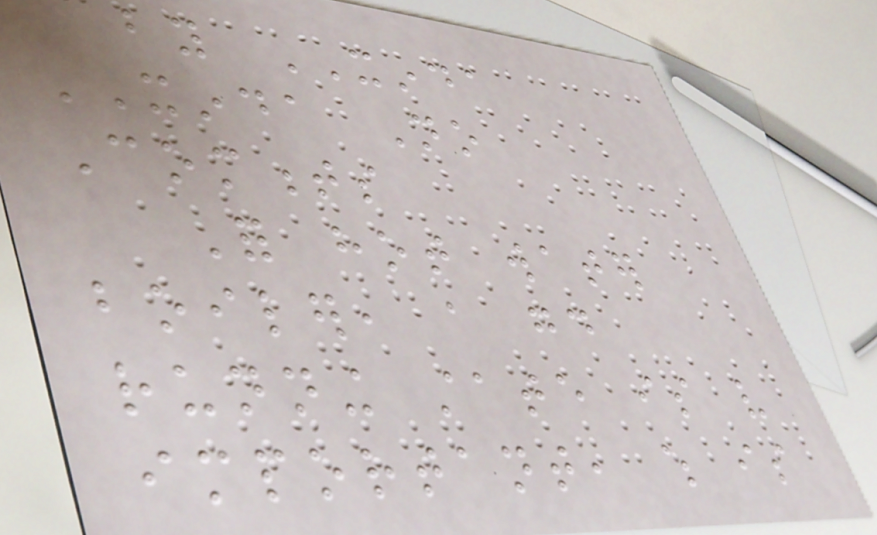by XINDA
XINDA No
Comments
For hot water
boiler, a good
running state is very
important, which is
